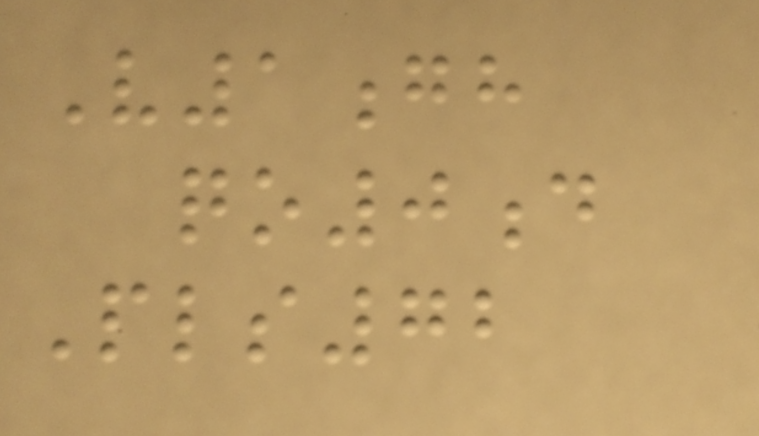V1gh
qo0d
Pls72
